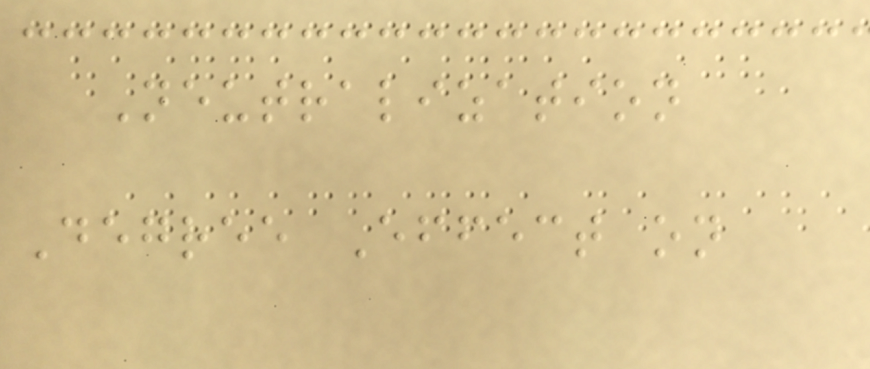Neutralization
Degree Effect on
